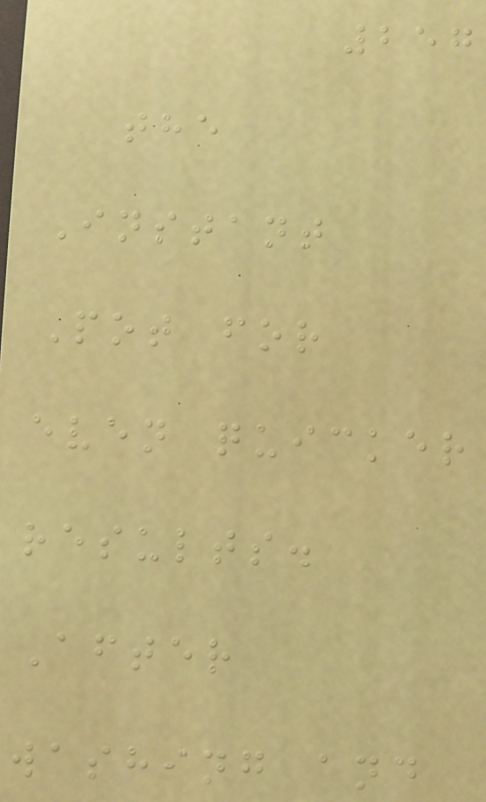257
the
Instant
Pot for
even quicker
results.
After
washing and
